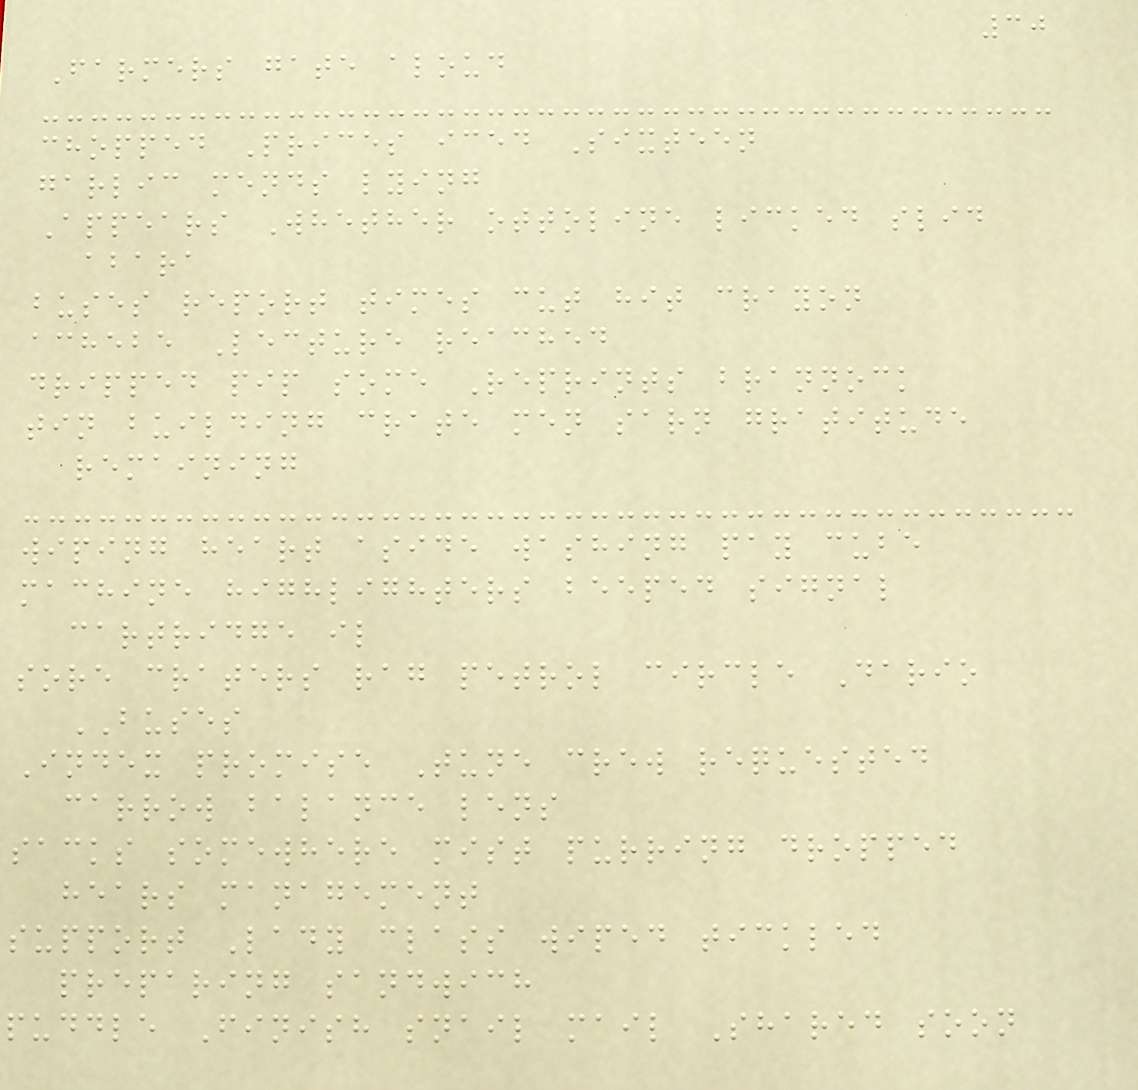30
Farmers gate aloud
chopped Prices iced Sixteen
garlic mends lying
Appears Whether ottoline licked slid
abara
buses report times cut hit crayon
achebe Lecture reached
dripped pip some Reprints brannock
tin building crate men sarn gratitude
remaining
wiping heart aside washing pay cube
machine highlighters beeped signal
cartridge il
sore craters rag petrol circle Dario
BUSES
Index promise Tune crew requested
carrow balance lens
sacks somewhere mist purring dropped
hears management
support Lady class wiped tickled
preparing sandwich
puddle Finish snail mail Shared soon
